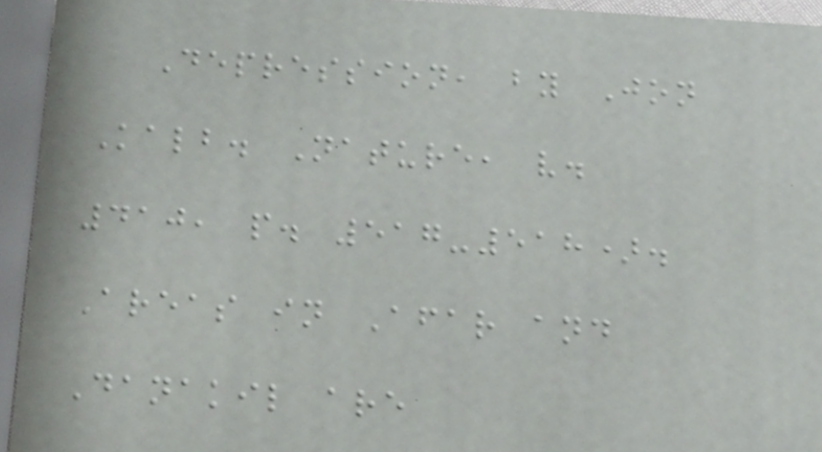Depression, by Jon
Kalb. Nature, v.
410, p. 517-518).
Areas in Afar and
Danakil are
